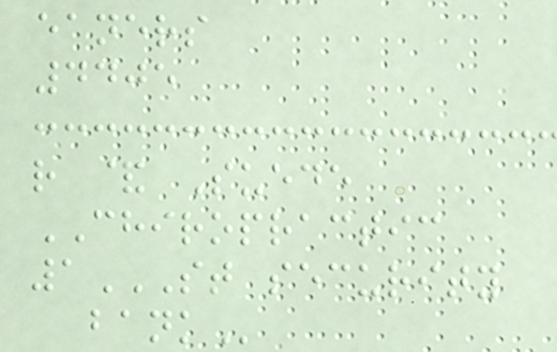eaners
4405
r & Suede
CHIROPRACTIC
1ST SECURITY
BANK
